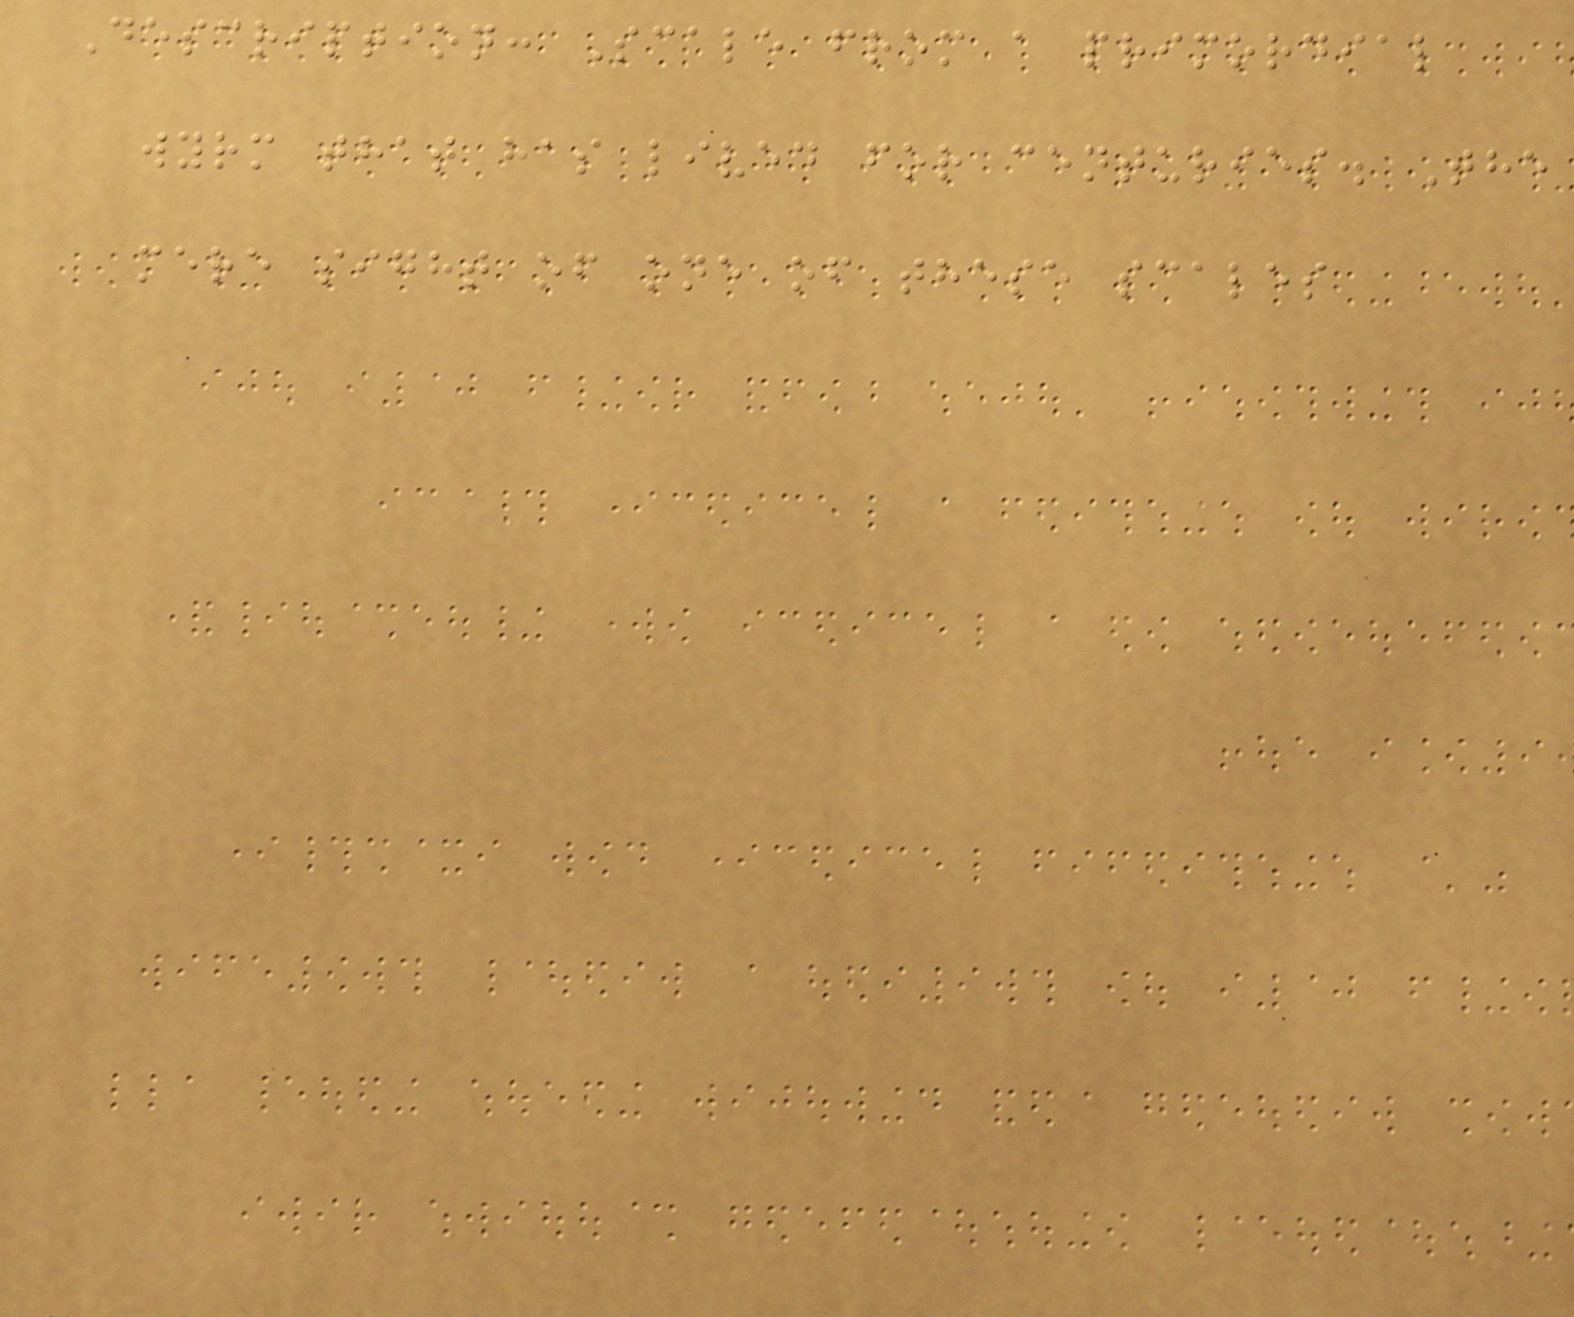Description: Scale from a primordial
wyrm that has lived for centuries. The
mere sight of one of these scales
